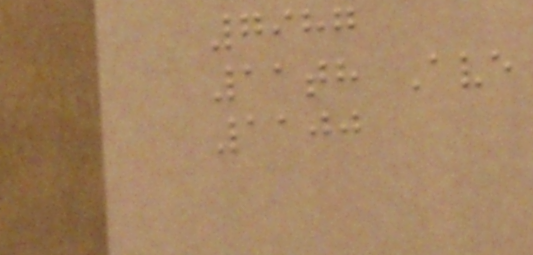7987
11th Ave
1100
